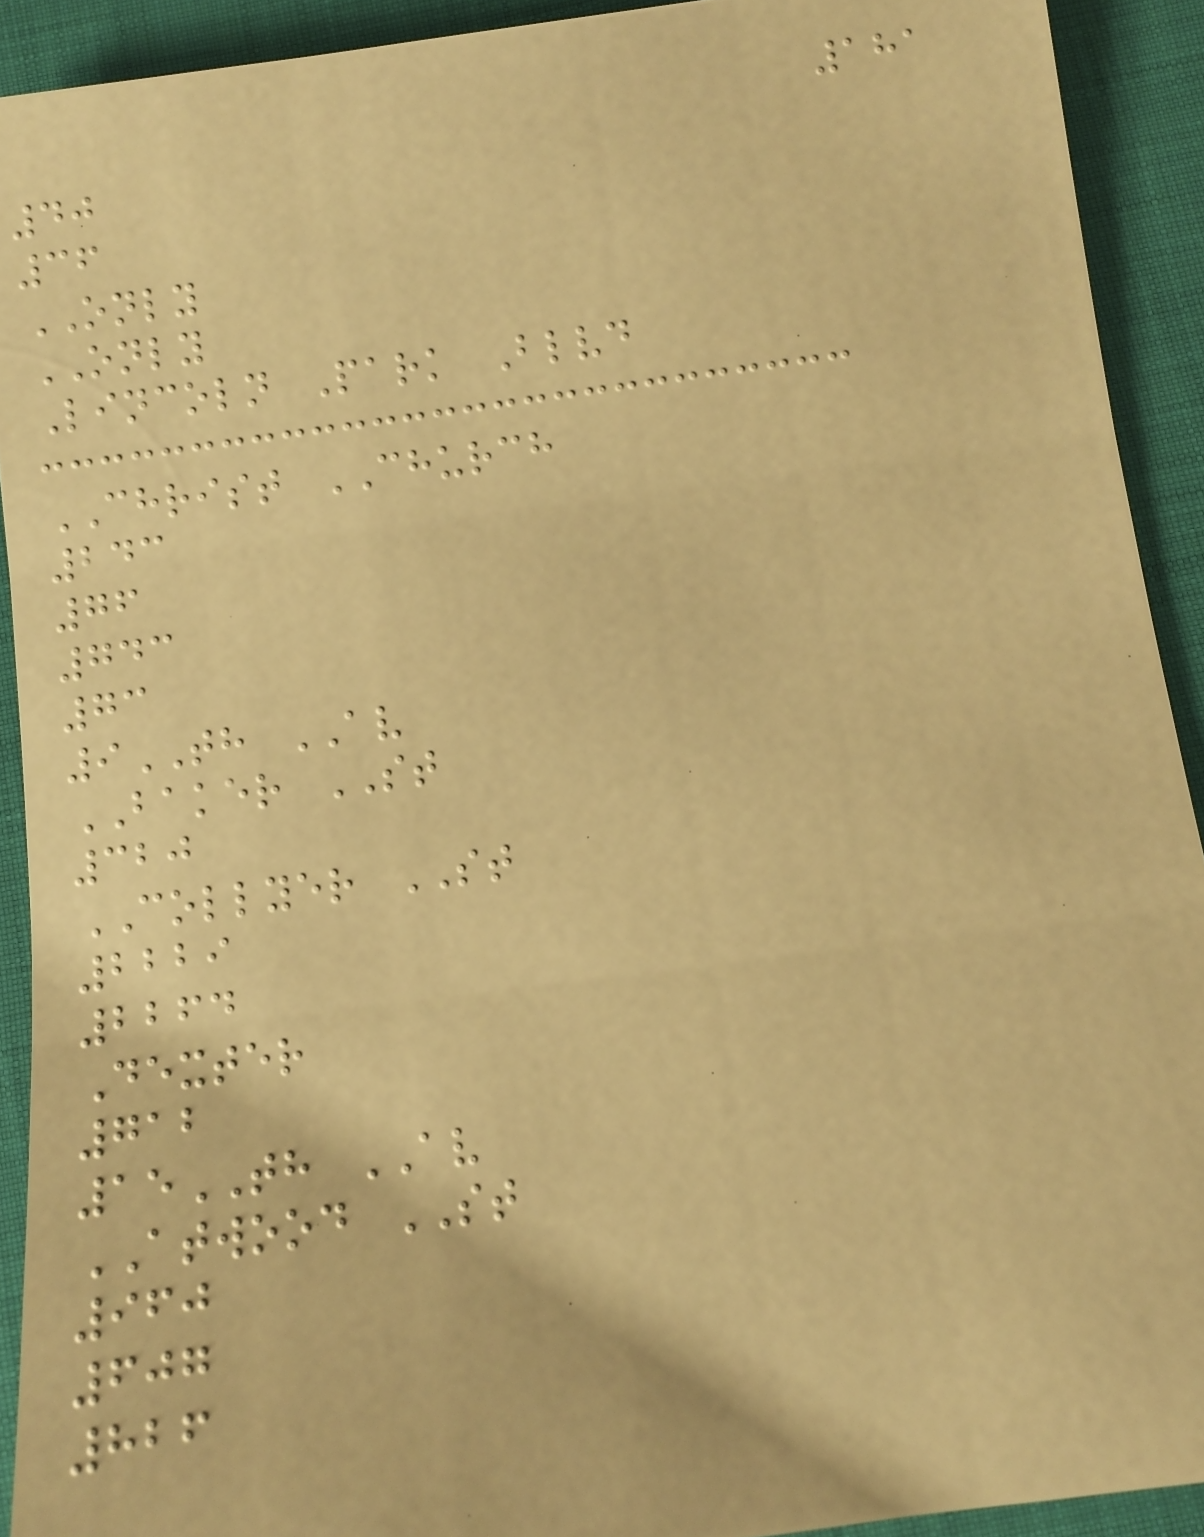181
40
36
ONLY
ONLY
Lincoln Park Blvd
CHRIST CHURCH
243
76
743
73
9TH AV
BAKER ST
320
COLLYER ST
2229
2264
Dexter
712
15TH AV
ATWOOD ST
960
607
826
